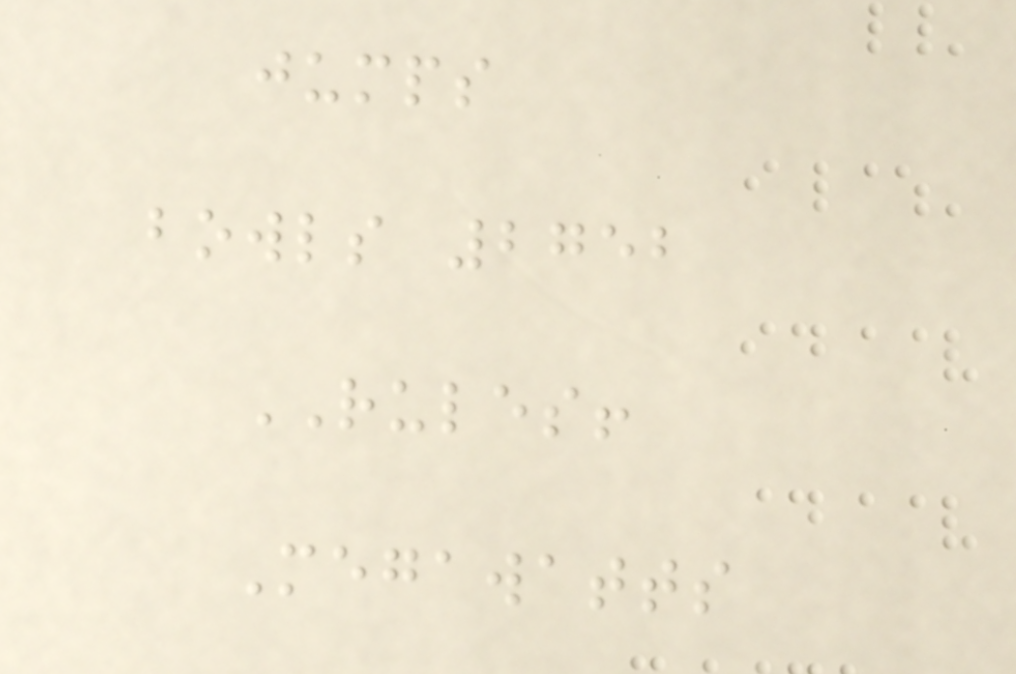jumps
bowls 2752
RULES!
Megawatts
